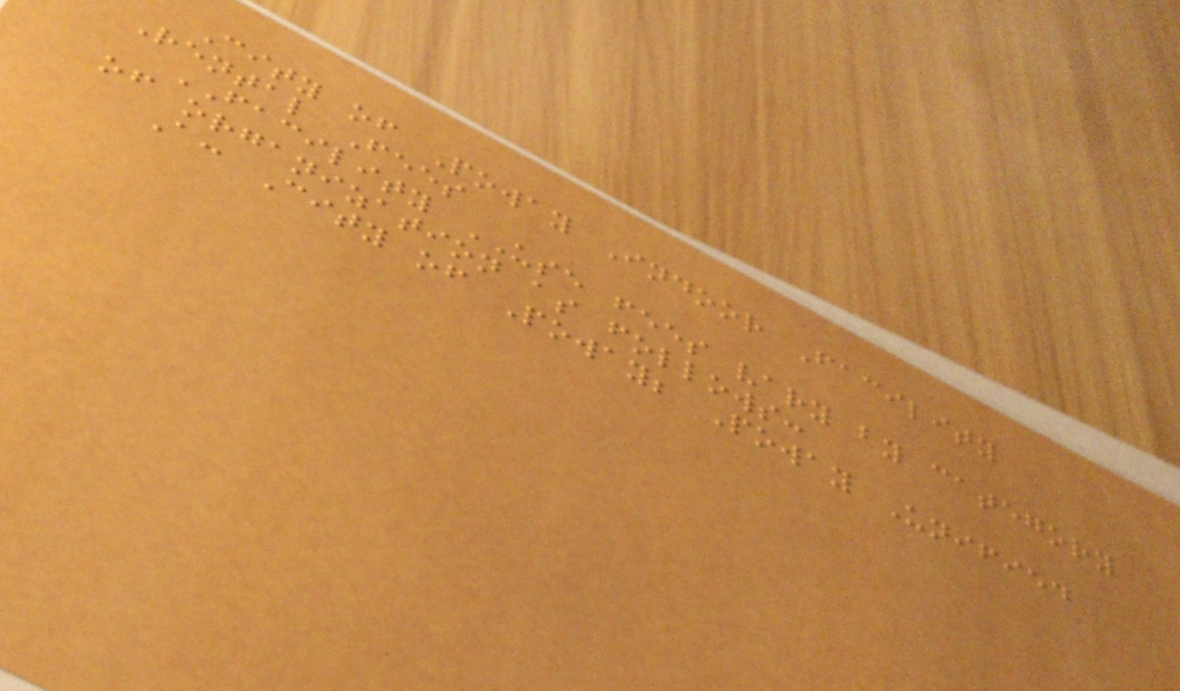City of Poway Indoor Facility
Rental Fees
FACILITY USE fees vary by category
of organization as follows:
A: City of Poway; Poway Unified
